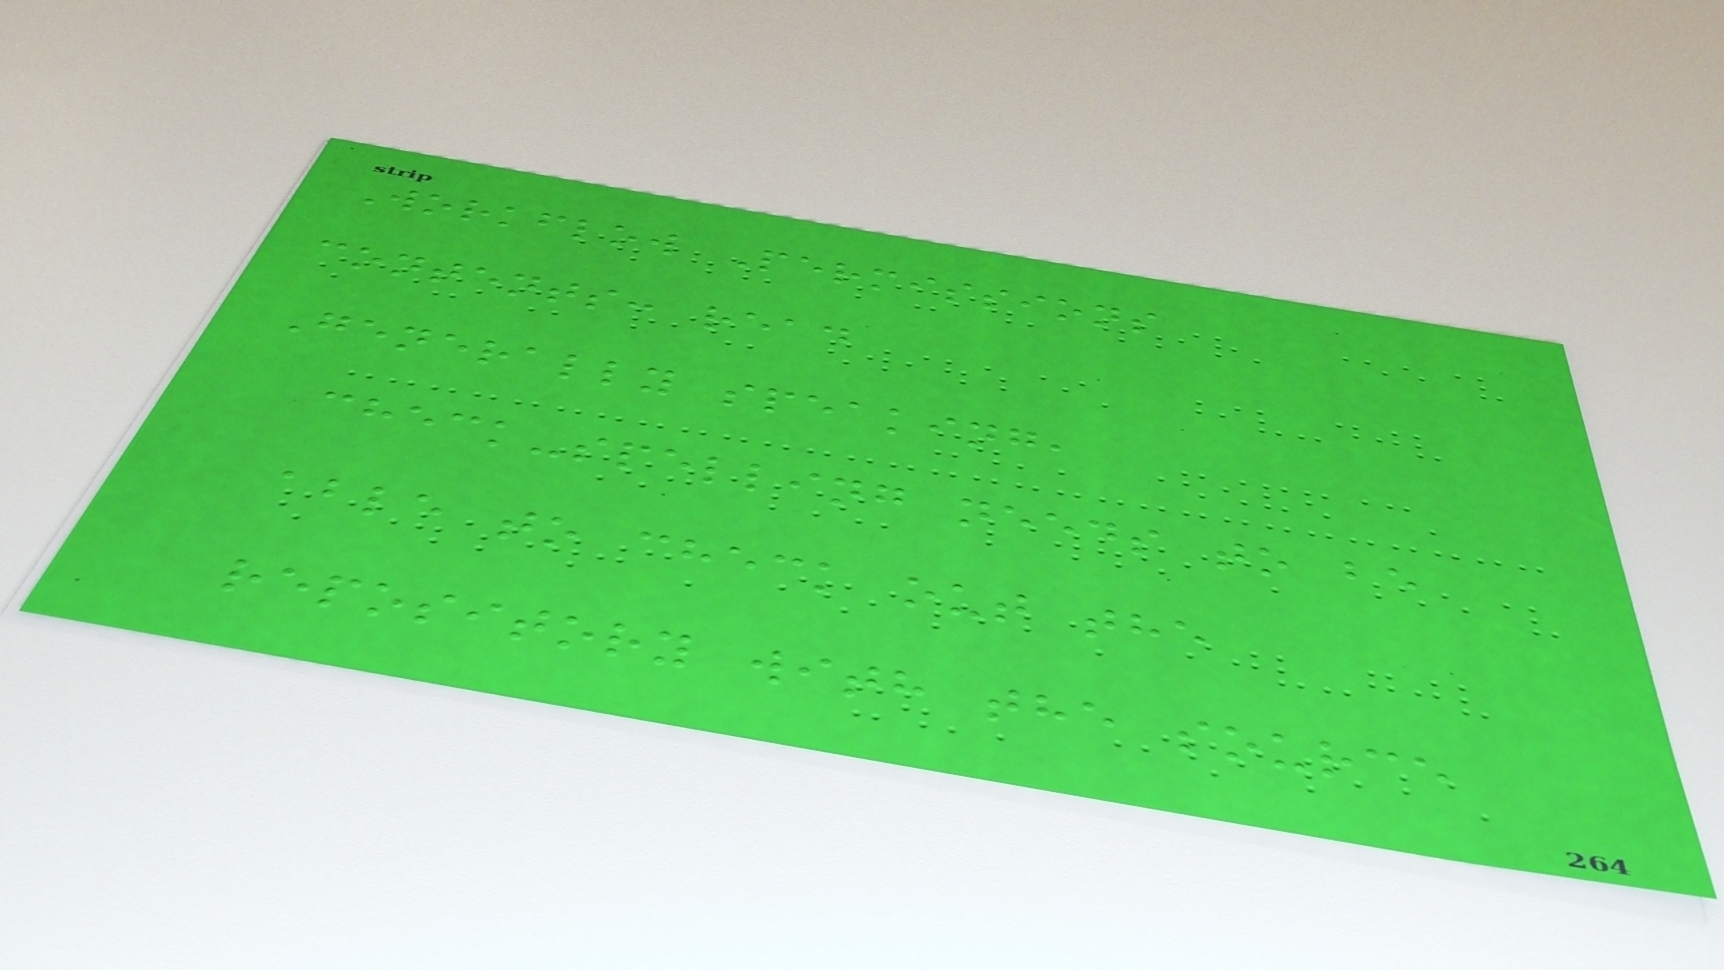Workflow Permissions
contents: read
Generally speaking,
check-spelling needs to be
able to check out the
repository with the source
